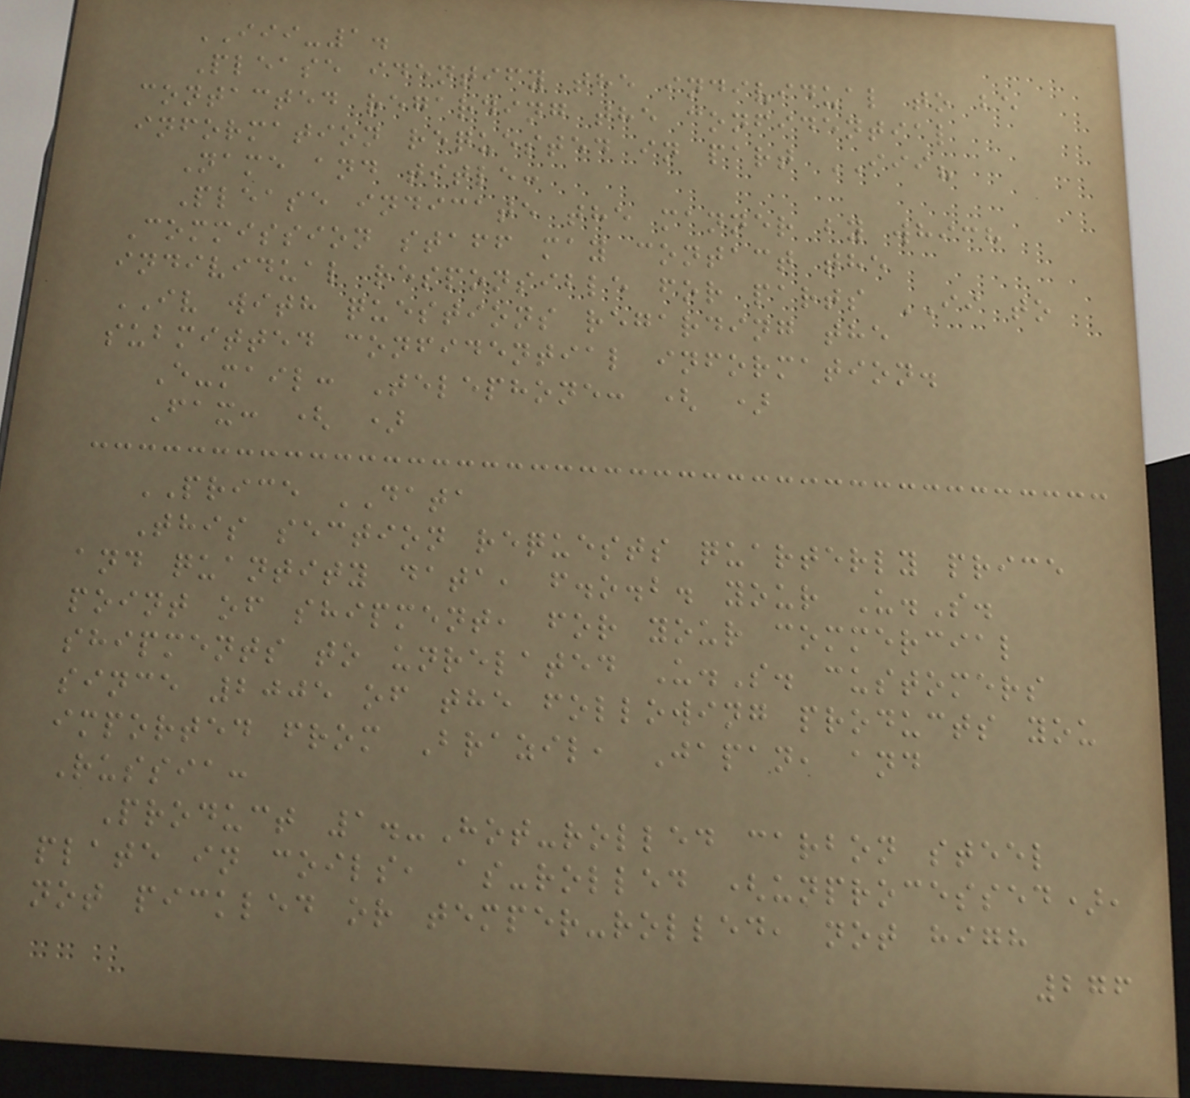III-1.
Please identify the individual to be
contacted regarding the confidential
information requested in part III?
Name and title:
Please indicate the manner by which
Commission staff may contact the
individual responsible for parts II to
IV with questions regarding the
submitted confidential information.
E-mail: Telephone: ( )
Fax: ( )
PRICE DATA
This section requests quarterly price
and quantity data, f.o.b. your U.S.
point of shipment, for your commercial
shipments to unrelated U.S. customers
since 2005 of the following products you
imported from Brazil, Japan, and
Russia:
Product 1.-Hot-rolled carbon steel
plate in coils, as-rolled (unprocessed),
not pickled or temper-rolled, not high
276
